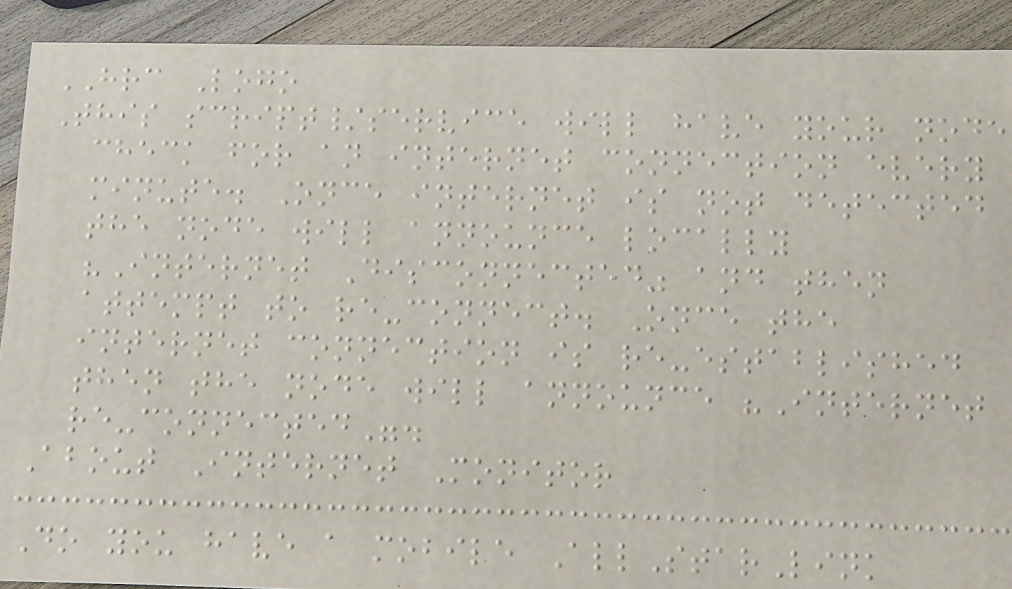HRC Logo
This script/service will have your node
check for an internet connection every
minute. Once internet is not detected
the node will announce locally
"Internet Disconnected" and then
attempt to re-connect. Once the
internet connection is re-established
then the node will announce "Internet
re-connected".
About Internet Monitor
Do you have a mobile AllStarLink
